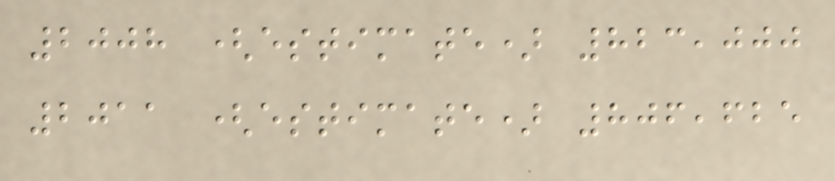2008 (estimate) 823,000
2011 (estimate) 806,625
